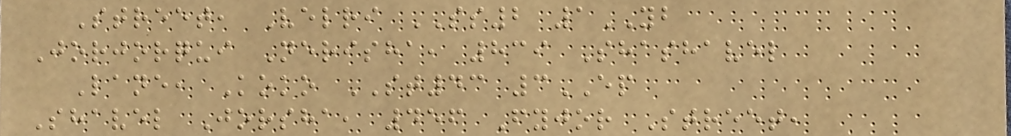Street, Velri SS2 1YB
Jorjorqui Nerisha, 839 Shashavel
Lane, Koko ST43 3EP
Shavel Jorsha, 456 Fyjor Street,
